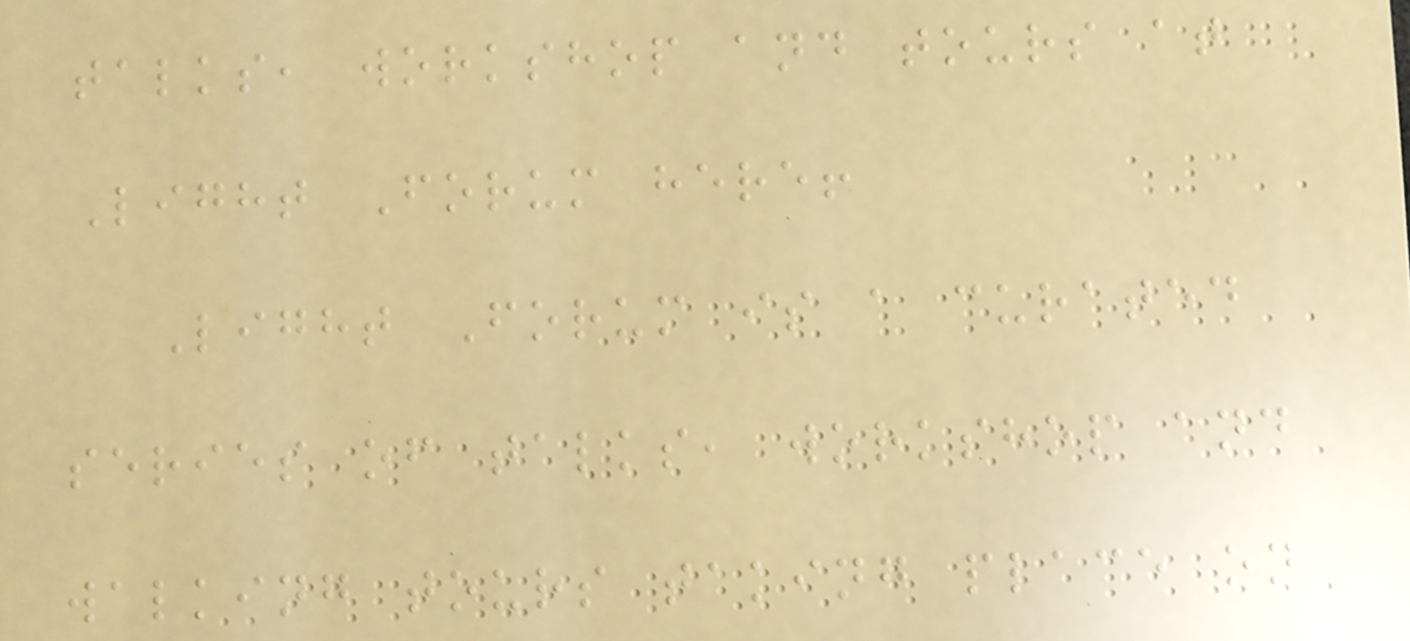talks, workshop and tours at
Light Forum here!
Light Forum is a curated
series of talks, workshop and
walking tours taking place on
